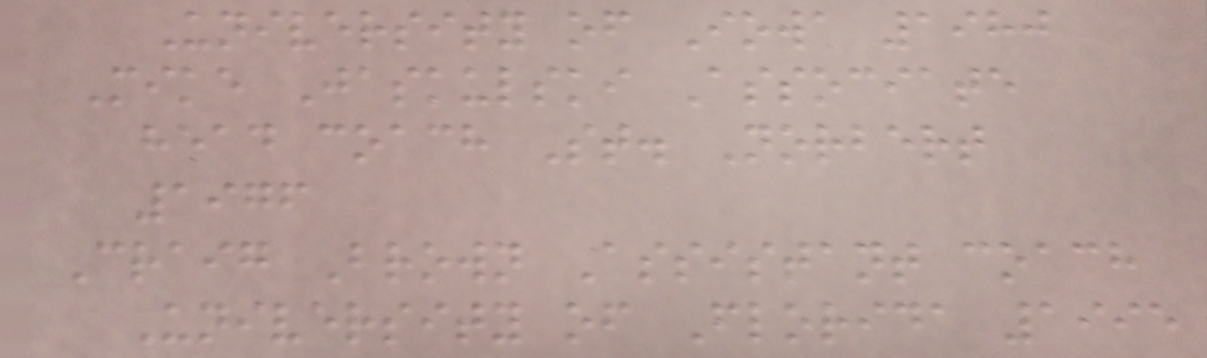University of Iowa 1980
Mike Jaskulski Associate
head coach St. Norbert
1976
Craig Brown Assistant coach
University of Florida 1995
